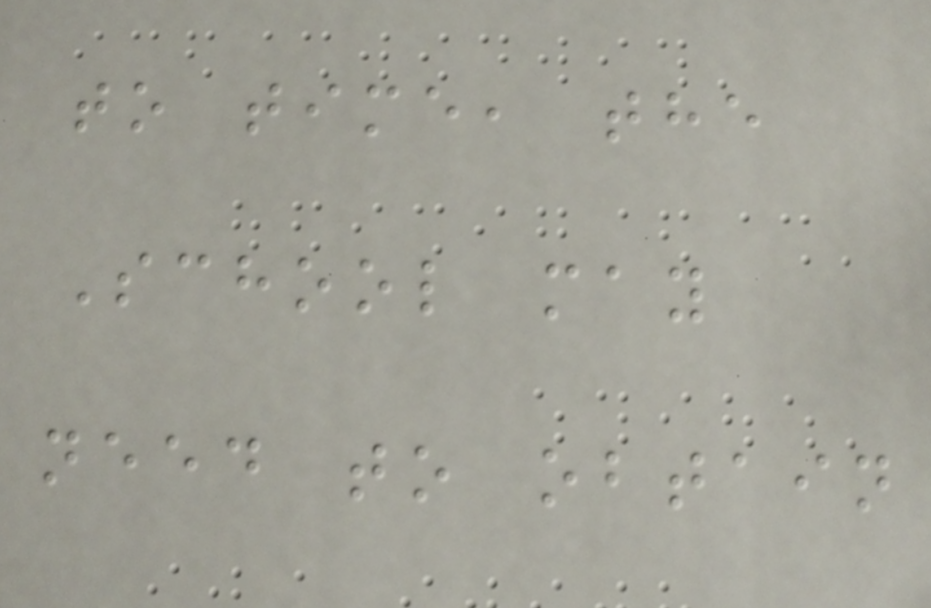to time, the
School may
need to obtain
